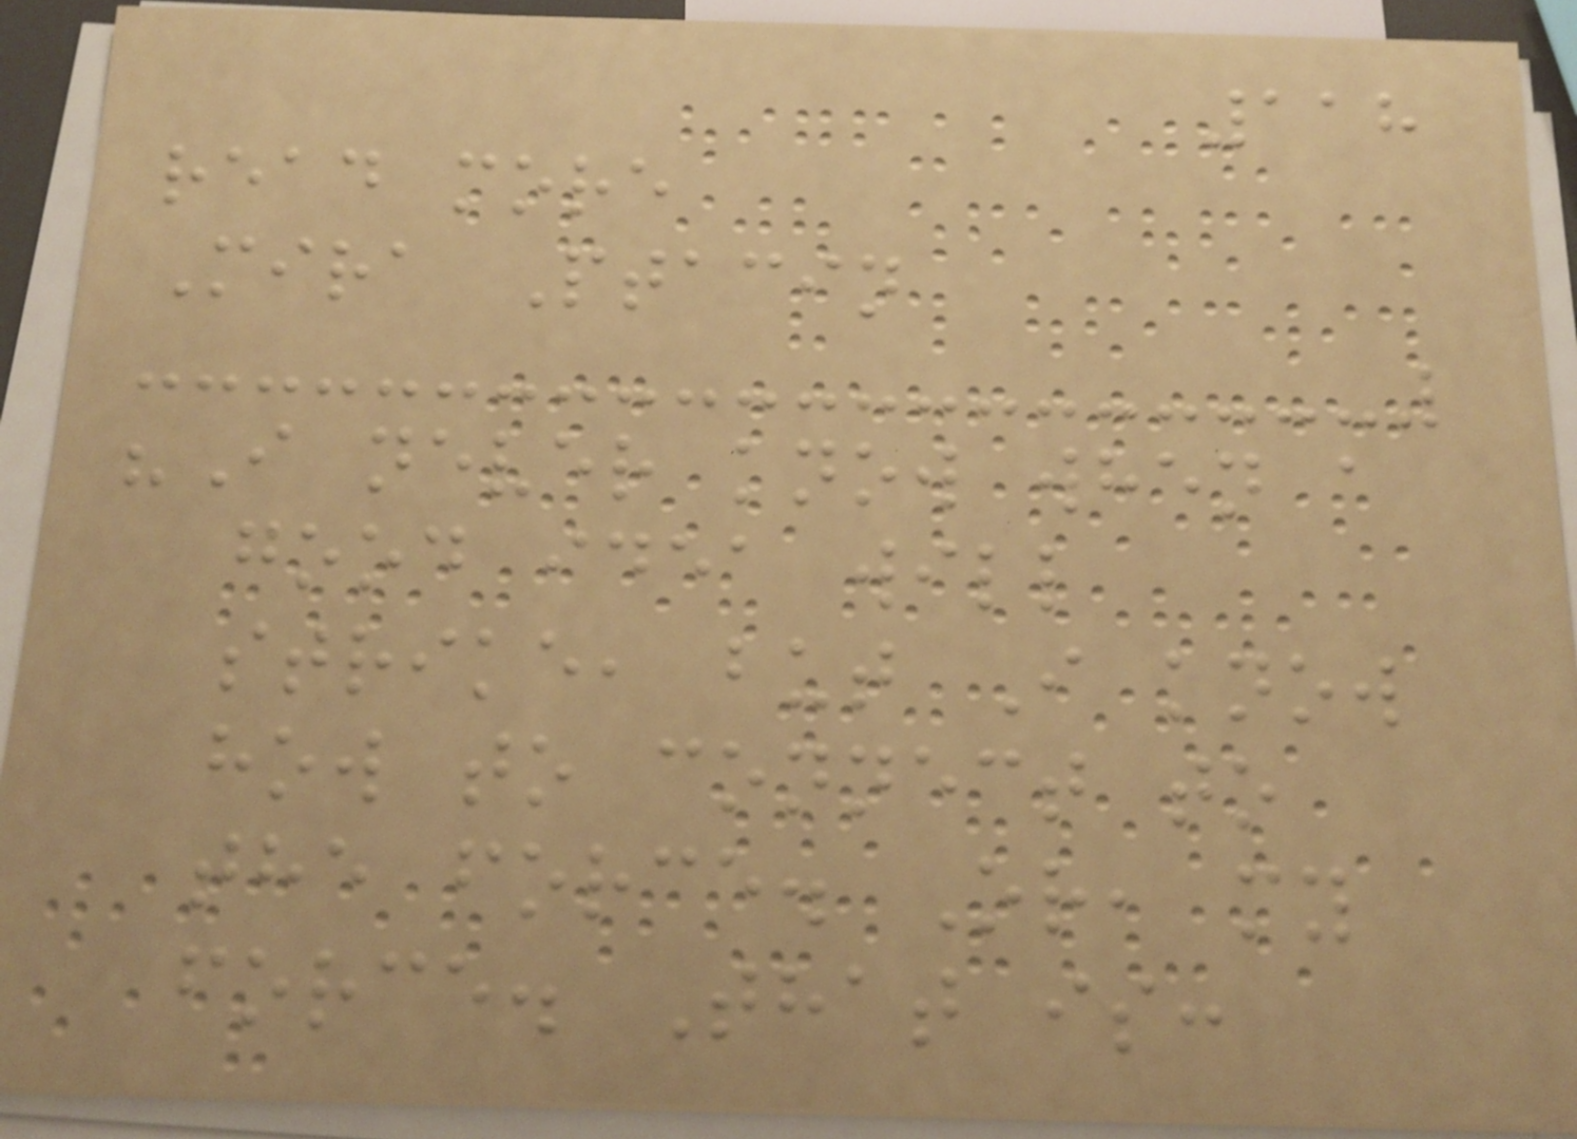118
read more
Mira Ptacin
"I never know when a
good idea will
strike, but I know
how to connect to
the force. Or, my
force. That is:
